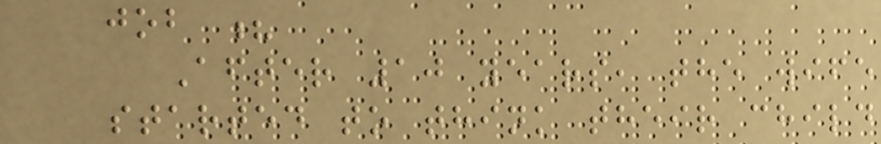job ?
After 10 years, the wife
started to think their child
